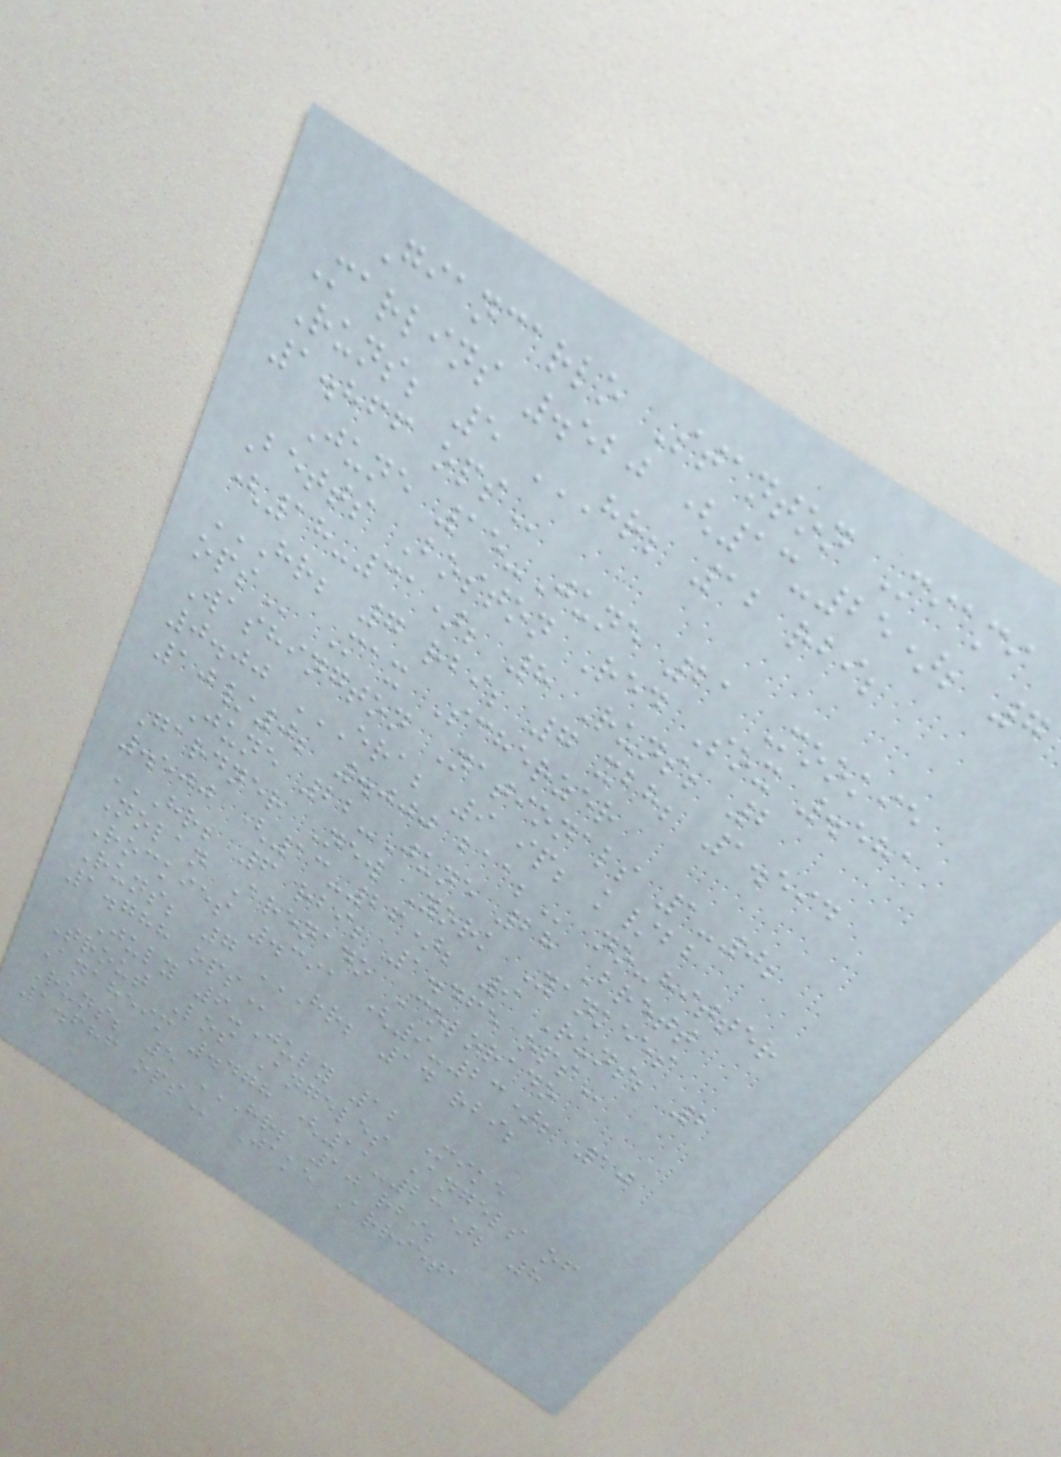Giancarlo Stanton Miami
Marlins .520 (13-25); 7
Runs; 5 HR; 12 RBI;
1.866 OPS
June 15-June 21 Mookie
Betts Boston Red Sox .581
(18-31); 8 Runs; 2
HR; 7 RBI; 7 XBH; 1.594
OPS Max Scherzer
Washington Nationals 1-0;
0.00 ERA; 9 IP; K/BB
10/0; .000 BAA; no-hitter
June 22-June 28 Brett
Gardner New York Yankees
.500 (13-26); 9 Runs; 2
HR; 6 RBI; 1.465 OPS
Nolan Arenado Colorado
Rockies .391 (9-23); 10
Runs; 7 HR; 14 RBI;
1.788 OPS
July 6-July 12 Mike
Trout Los Angeles Angels of
Anaheim .478 (11-23); 8
Runs; 5 HR; 10 RBI;
1.686 OPS Jake Arrieta
